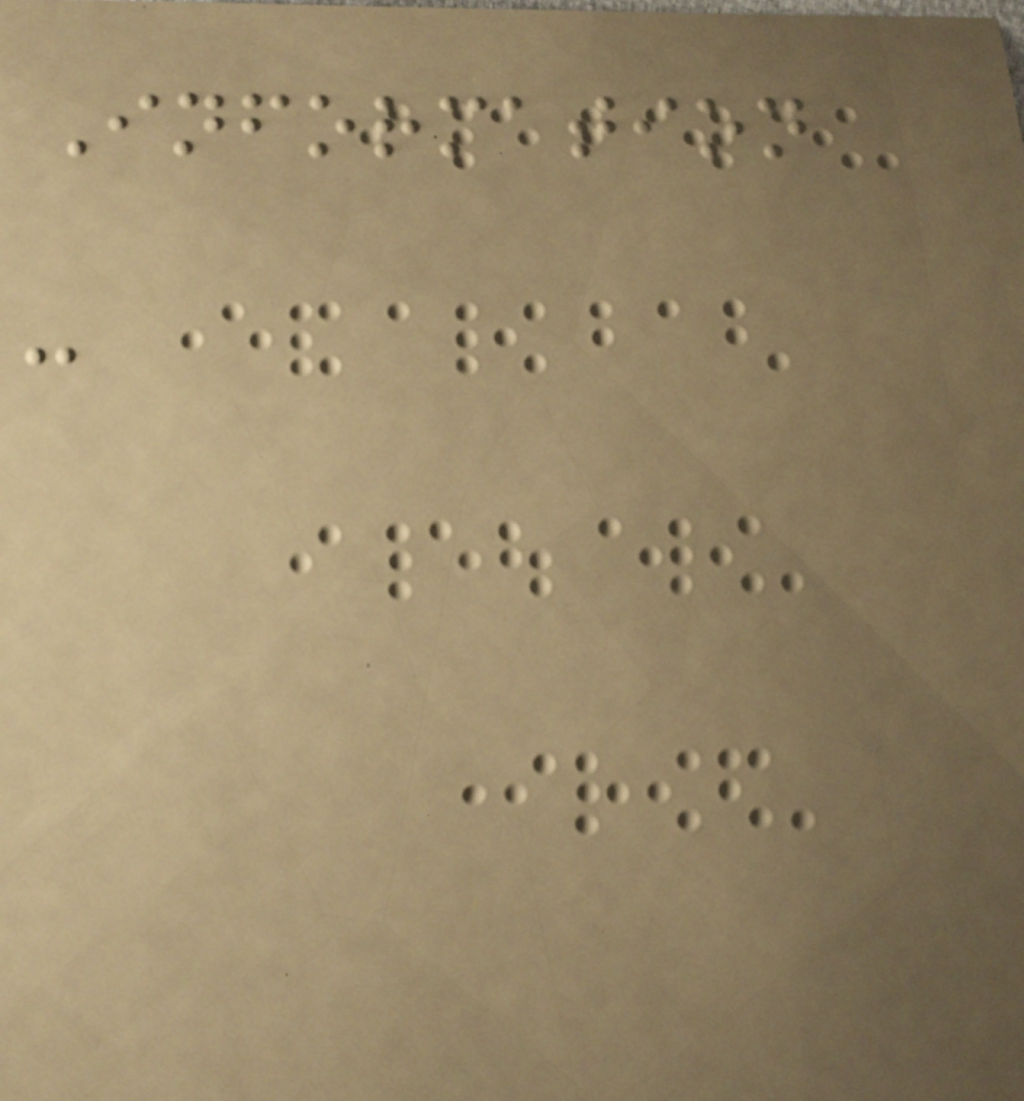Information
-
